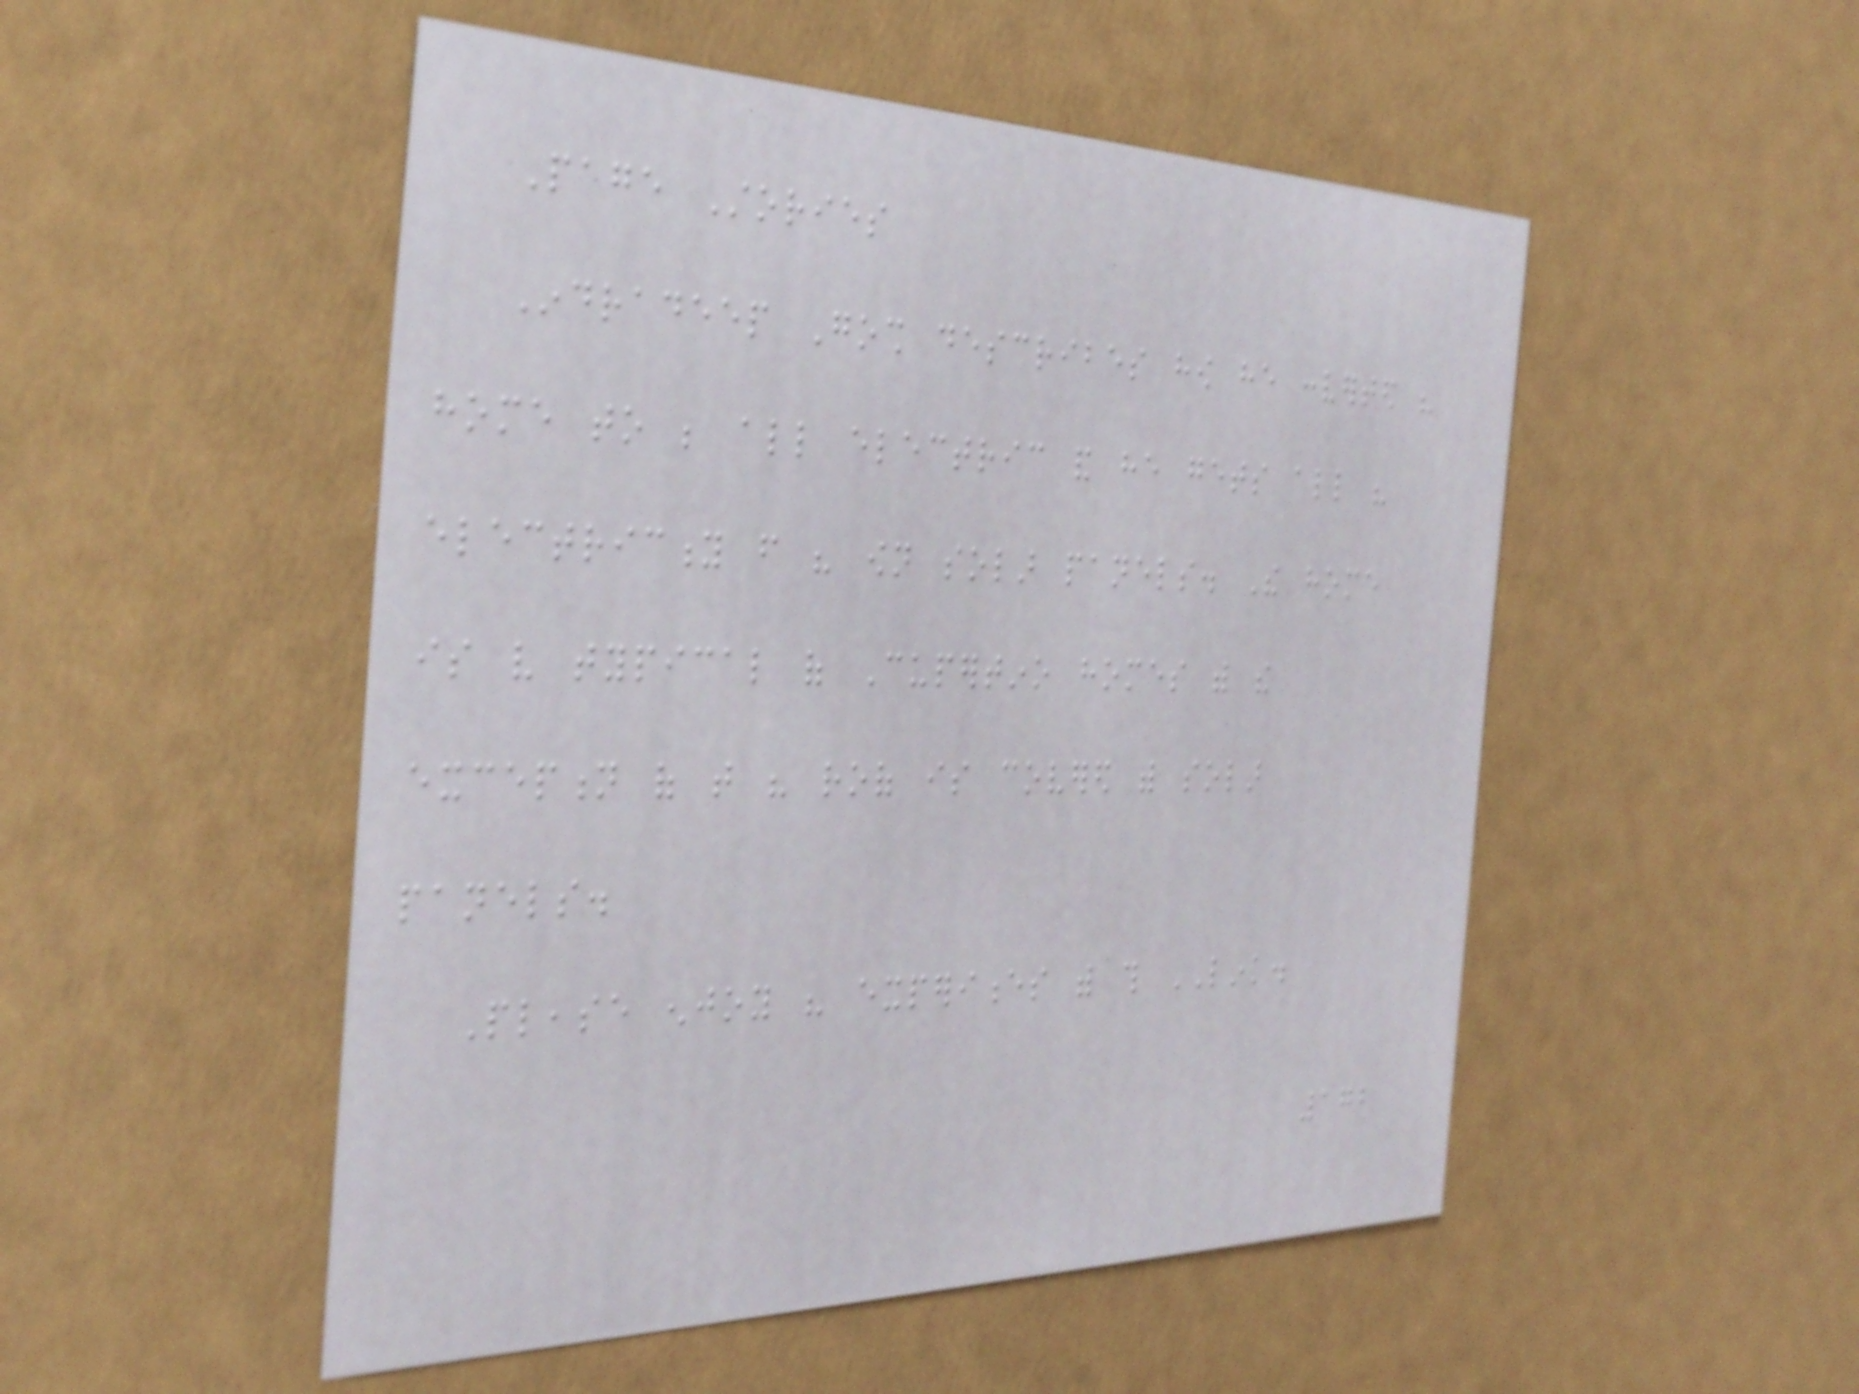Page Stories
Indradeep Gosh describes how he converted his
home to be all electric and he gets all his
electricity from his own solar panels. The home
is very typical of Cupertino homes with the
exception of that his roof is covered with solar
panels.
Please enjoy his experiences with this LINK.
172
